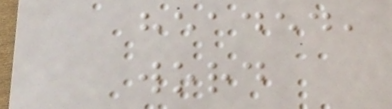headed,
word
